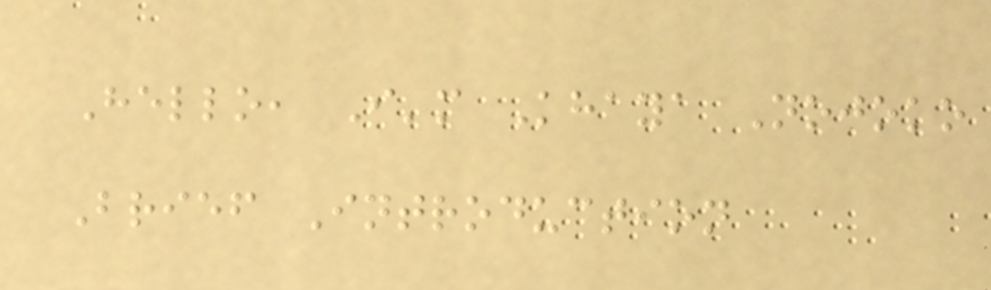Hello, I'm Khaya Nojoko
Brief Introduction
